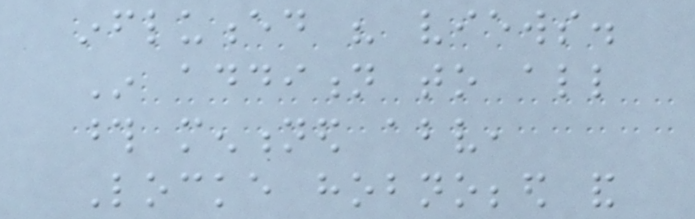influenced his views.
In addition to all
those mentioned above,
Locke hobnobbed and
